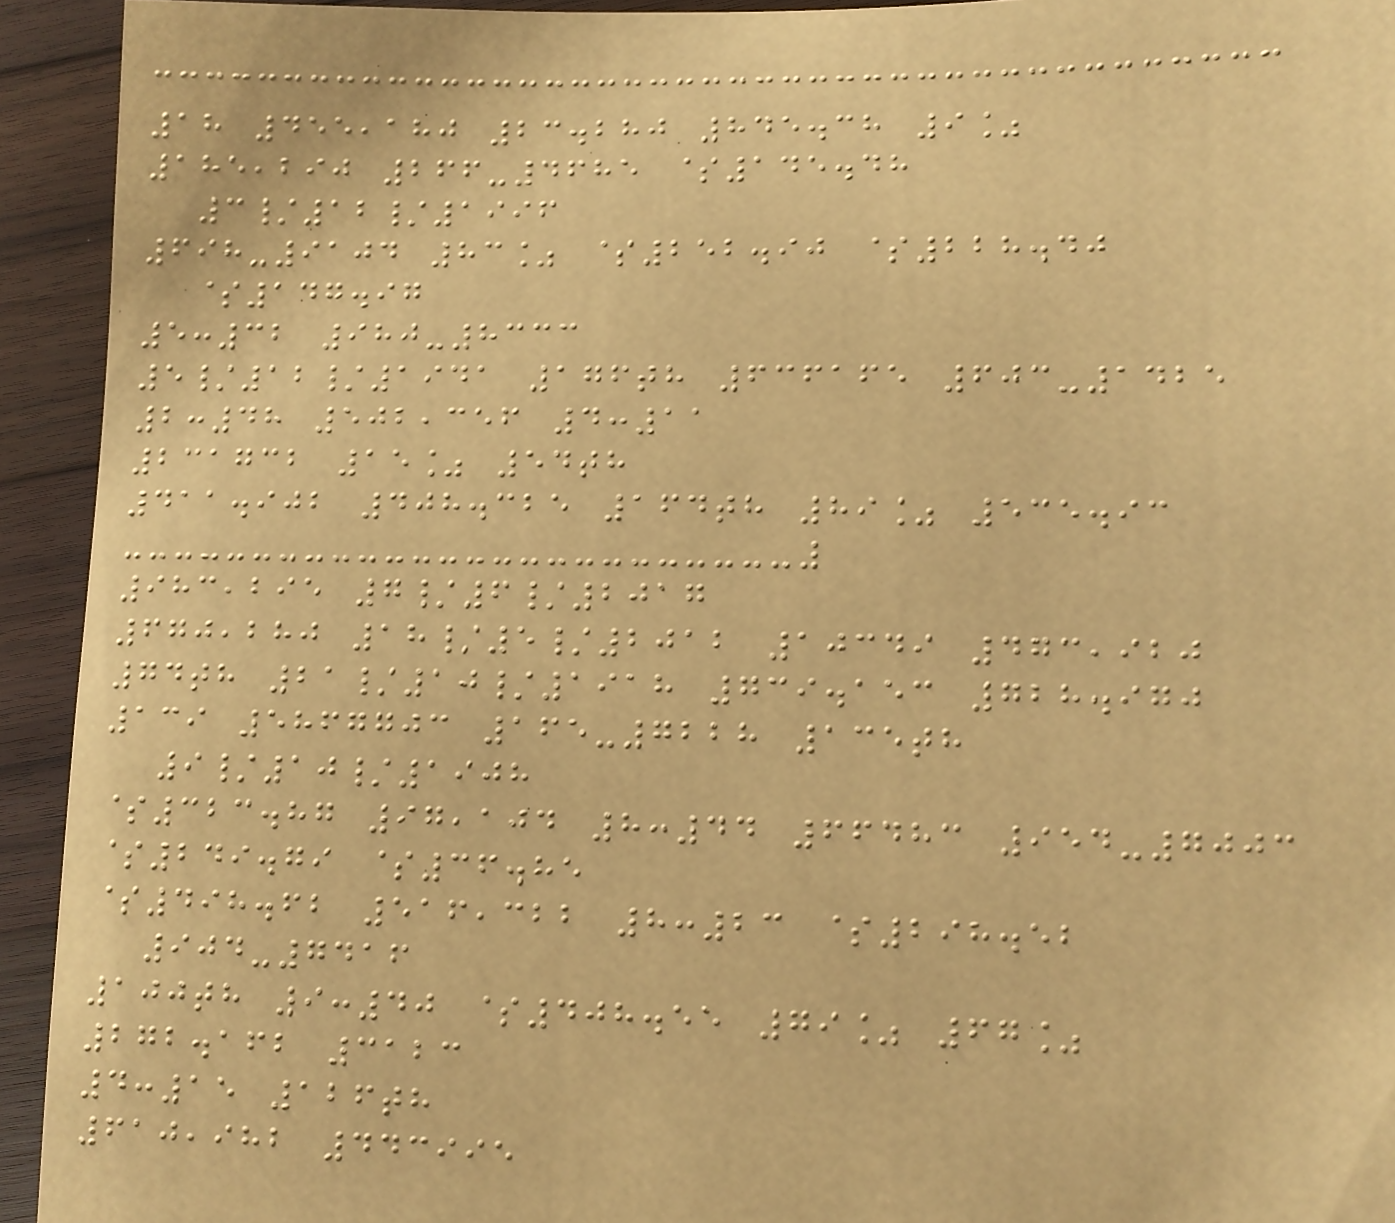18 455,180 23.280 845.38 9%
185,290 266-4685 $145.48
3/12/1996
698-9104 83% $252.90 $228.40
$147.97
5:32 980-8333
5/12/1941 176th 636165 603-1425
2:48 502,356 4:11
231732 15% 54th
411.902 408.325 164th 89% 535.93
983,295 7/6/2017
670,280 18/5/2012 10349 473,920
74th 21/10/1918 739.153 728.970
139 5867703 165-7228 135th
9/10/1908
$323.87 97,104 8:44 66483 954-7003
$249.79 $36.85
$498.62 516,322 8:23 $298.52
904-7416
100th 9:40 $408.55 79% 67%
272.162 3123
4:15 126th
610,982 443995
